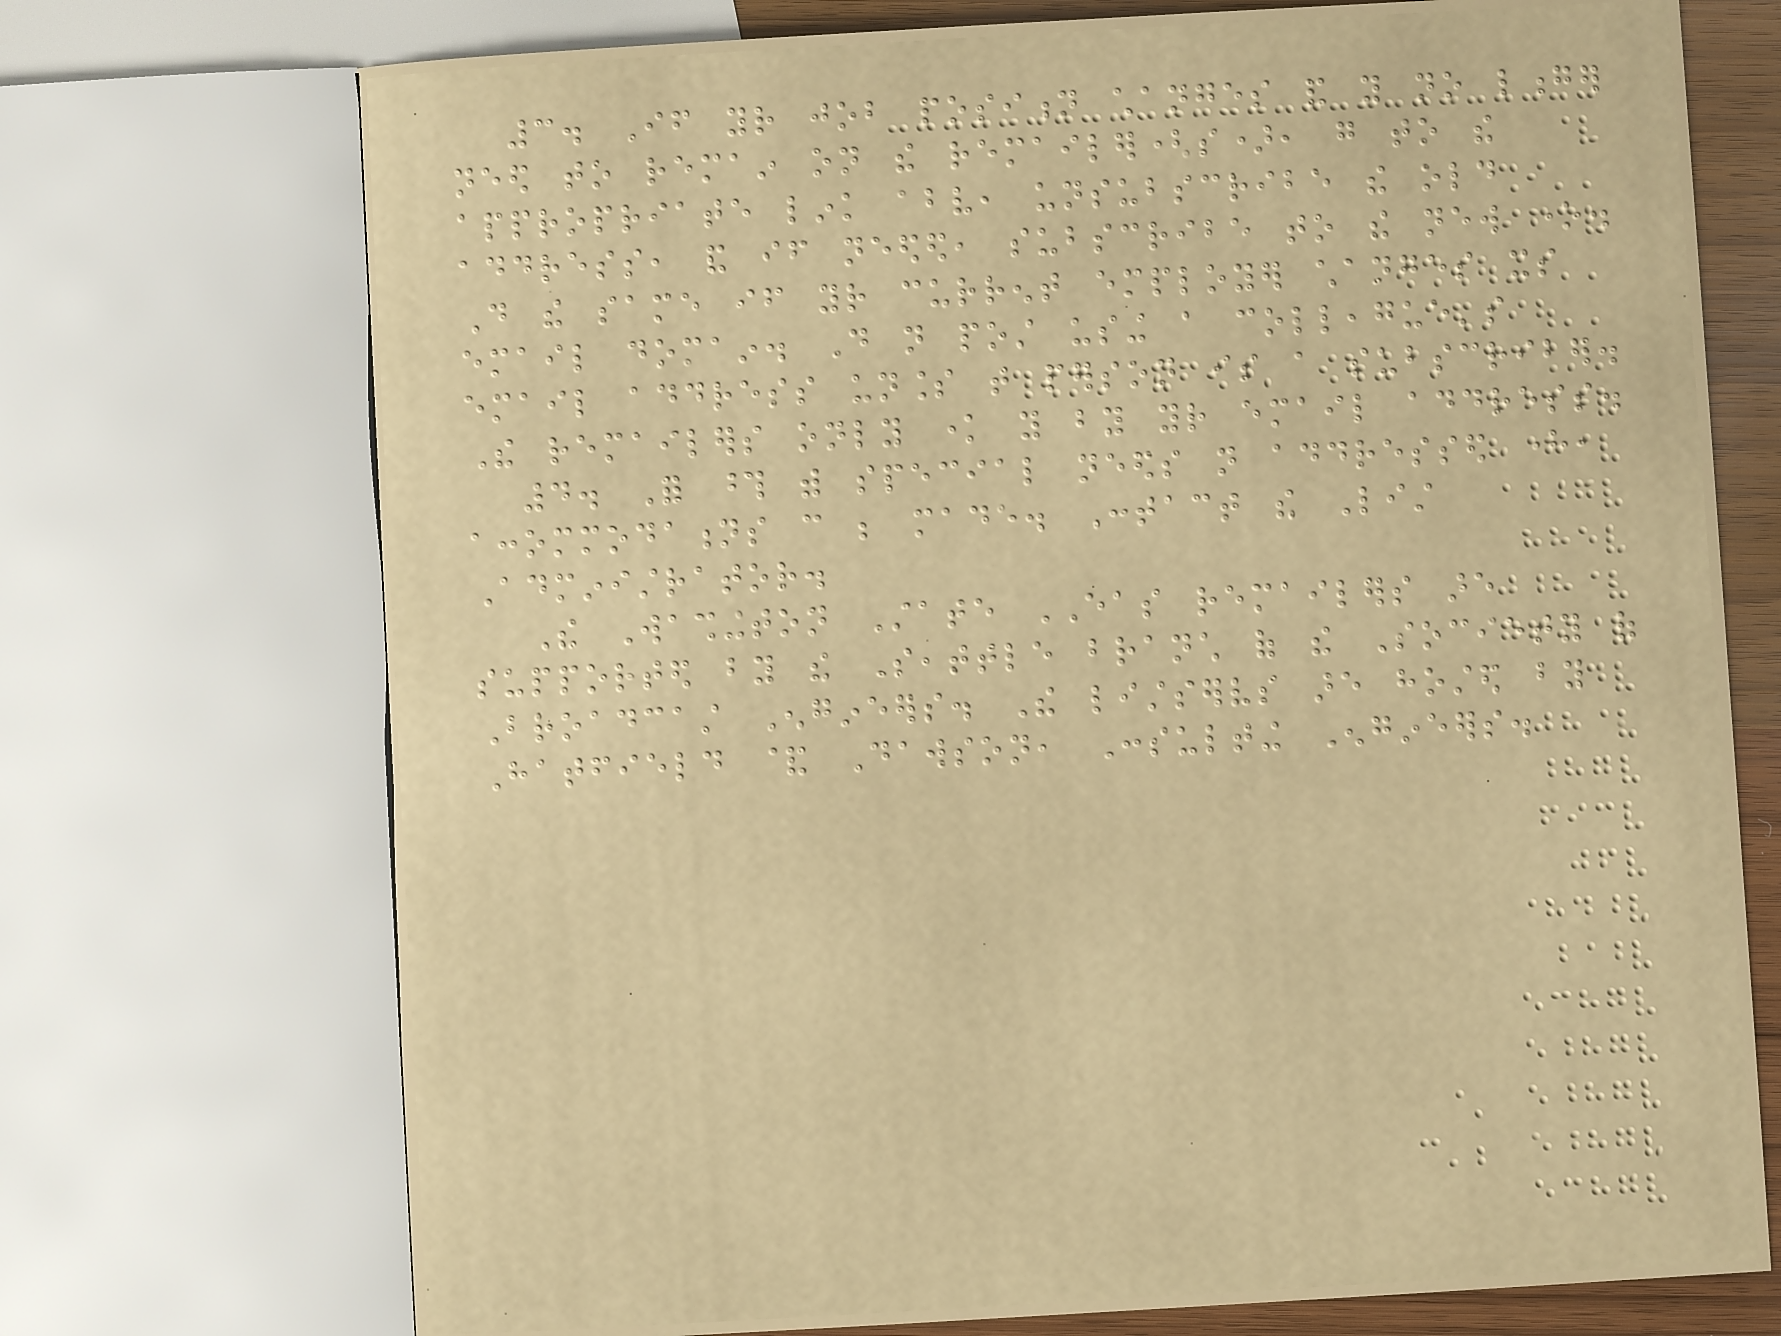3. If your job position changes and you no longer
need to remain on the remailer(s), go to the
appropriate link above, unsubscribe the old
address, and if needed, subscribe to the new one.
Do the same if your current employer changes its
email domain. Do not post using a colleague's
email address unless that person is a subscriber.
The remailers only know you by your email address.
4. For those with special needs not addressed here,
accommodations can be made. Contact the List
Administrator.
The Washington State EAS remailers are
supported by the Seattle branch of the Society of
Broadcast Engineers. The listservs are hosted by
Hatfield & Dawson, Consulting Engineers.
